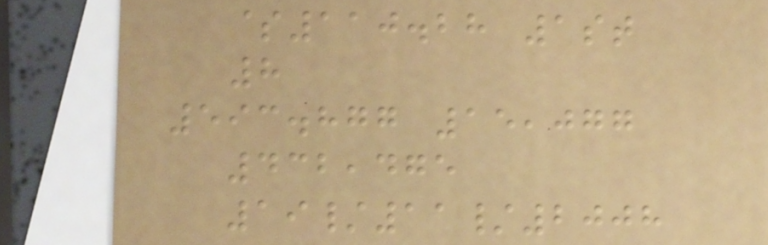$110.28 1st
8
593.877 15,077
432,475
19/11/2008
